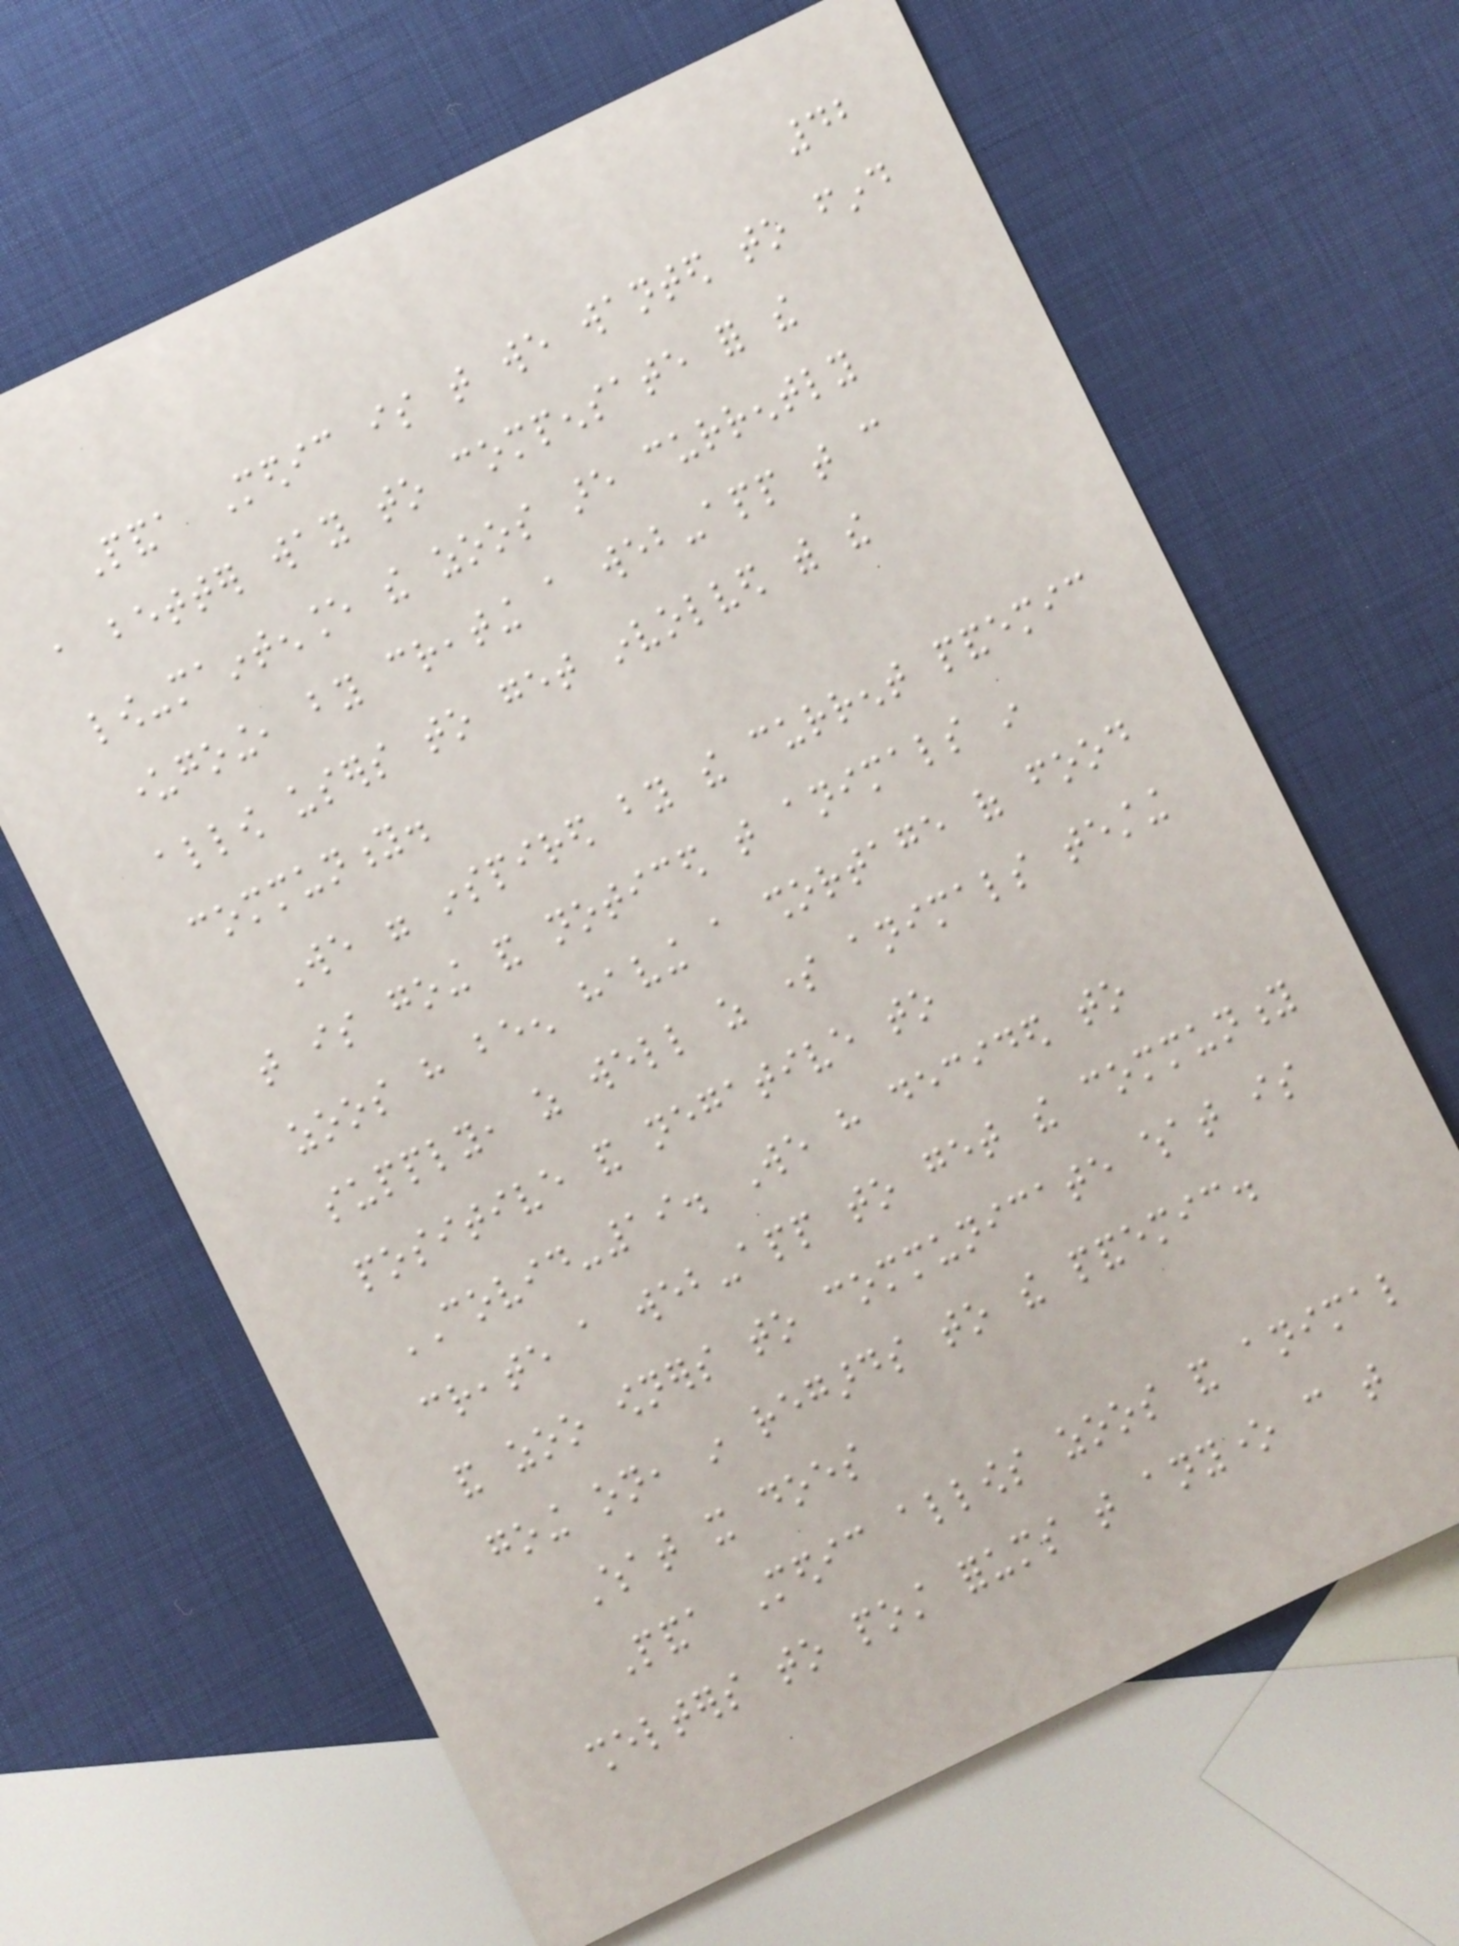42
Panda Medic is that we wanted to find
a better way to compensate for the
low-maintenance the zoos are currently
undergoing, by creating a web-app that can
allow users to get involved with the
community.
We were inspired by the current pandemic
that is going and noticed that animals in
zoos have been having a shortage of food
supply, as well as some animals testing
positive and negative to
COVID-19. We have decided to
create a web-app to get the community
and zoo owners to communicate what is
going on, in regards to the pandemic.
What it does
Panda Medic allows zoos and animal
shelters to post forums that anyone can that
